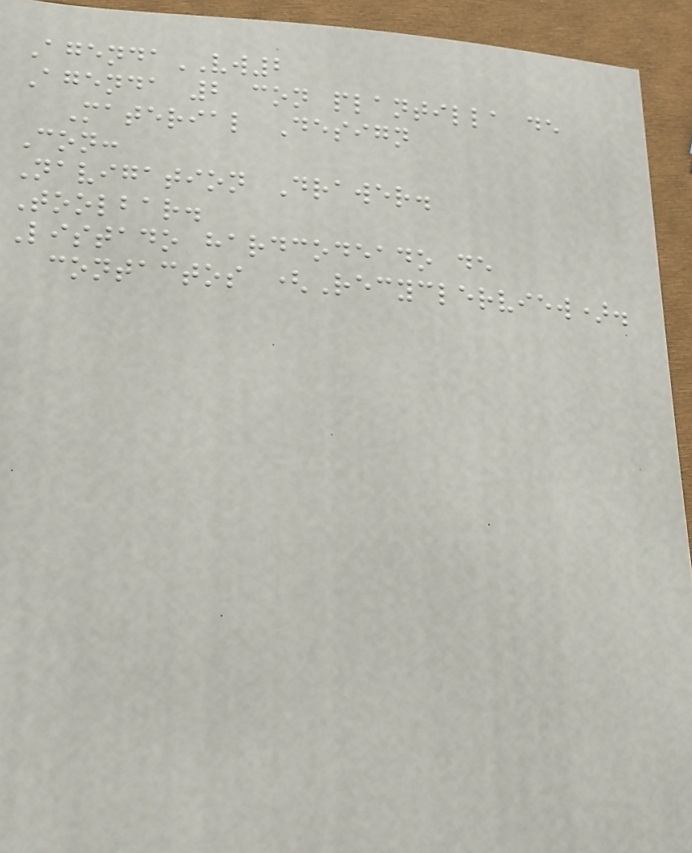AgendaVW2
Agenda 2 con plantilla de
Material Design
Con:
Navigation Drawer.
Toolbar.
Listado hardcodeado de
contactos (Recyclerview).
